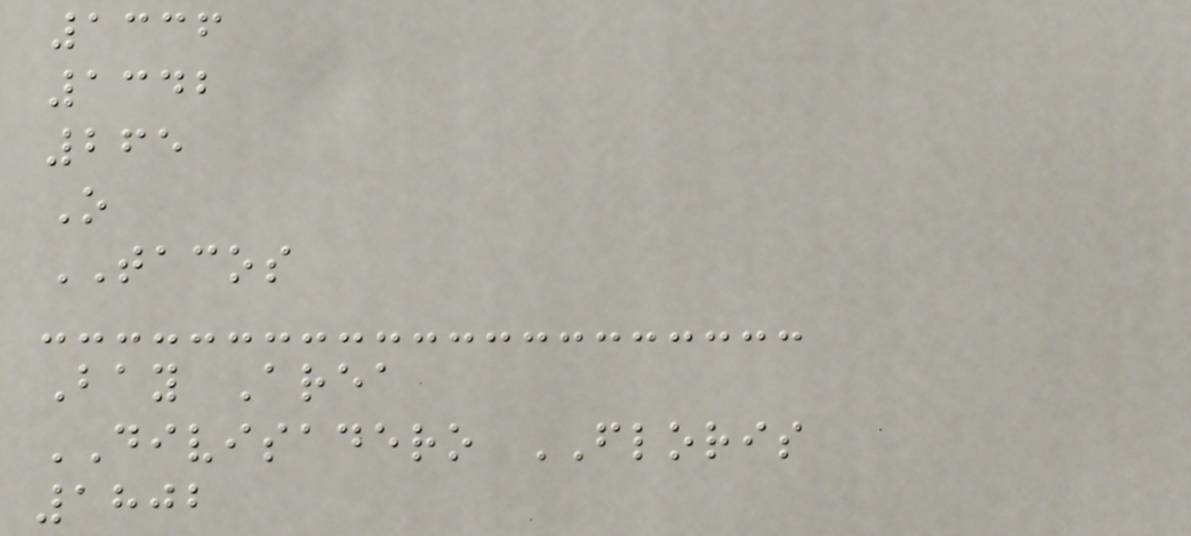1336
1342
265
O
TACOS
Bay Area
DIVISADERO FLORIS
1802
